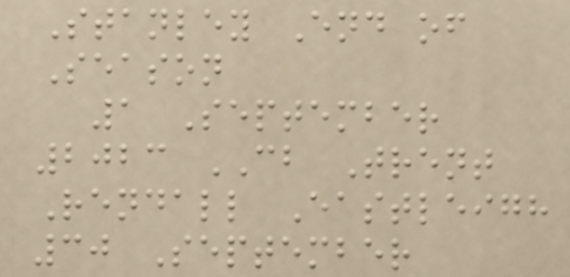Stanley End of
Season
1 September
2023 CB Trent
Rendall Eastleigh
30 September
